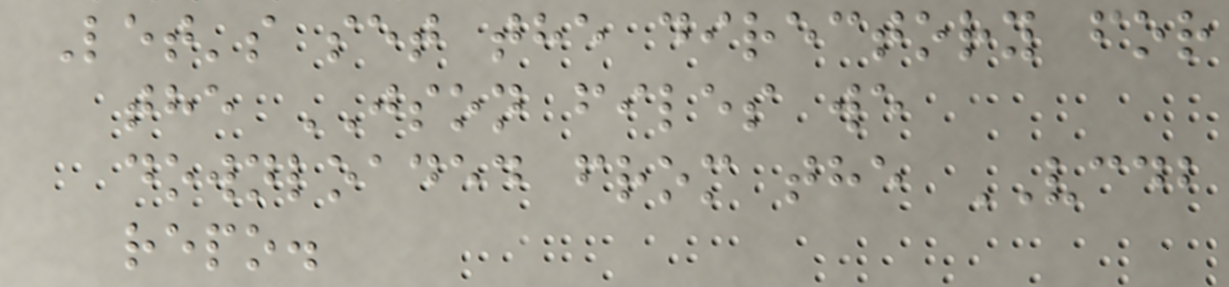Let's set the directory for
the JSON files we
downloaded from the VCDB
repo.
